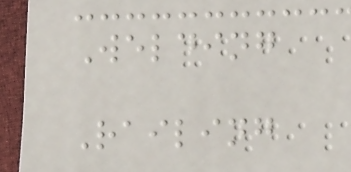Welding
Railing
